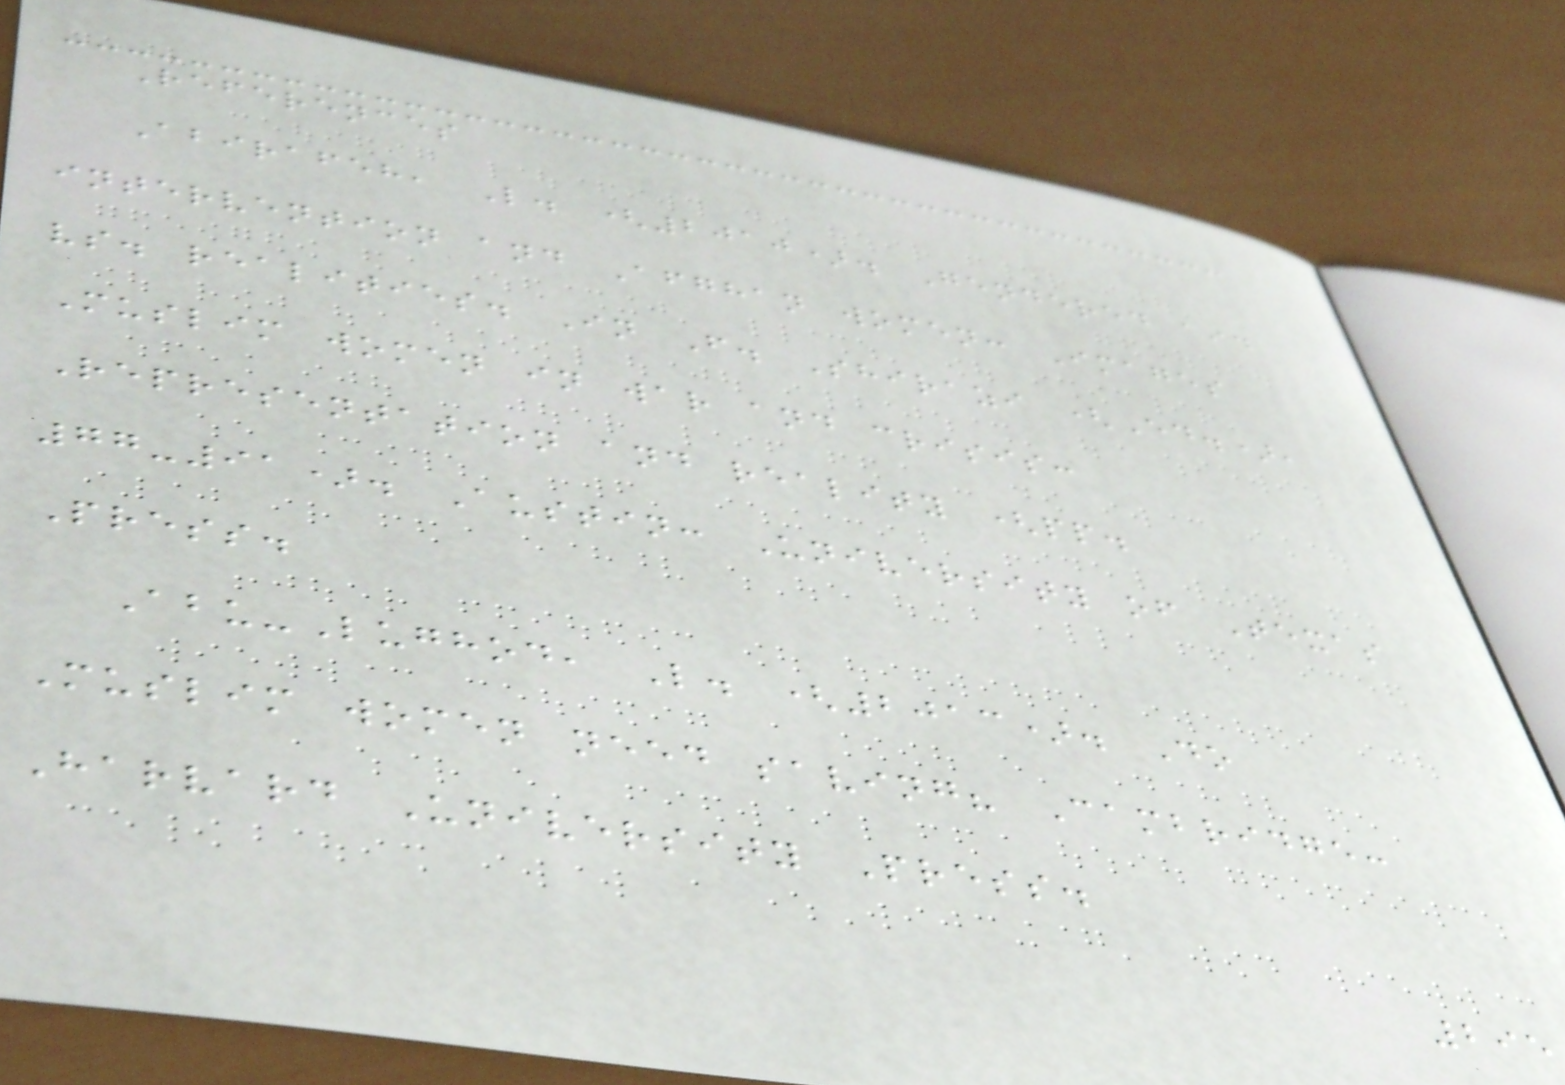References
Abirafeh, L. (2010). Gendered aid
intervention and Afghan women: Images
vs. realities. In F. Shirazi (Ed.),
Muslim women in war and crisis:
Representation and reality (pp.
77-91). Austin: University of Texas
Press.
Abu-Lughod, L. (2013). Do
Muslim women need saving? Cambridge:
Harvard University Press.
295
